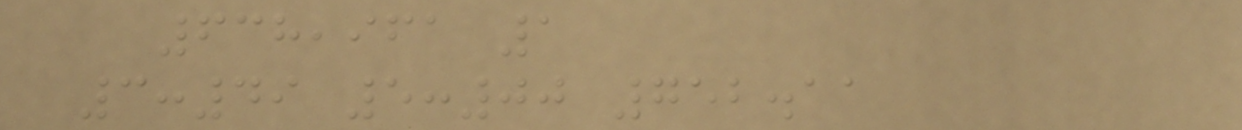638,961 1
3:49 5:00 752.11
